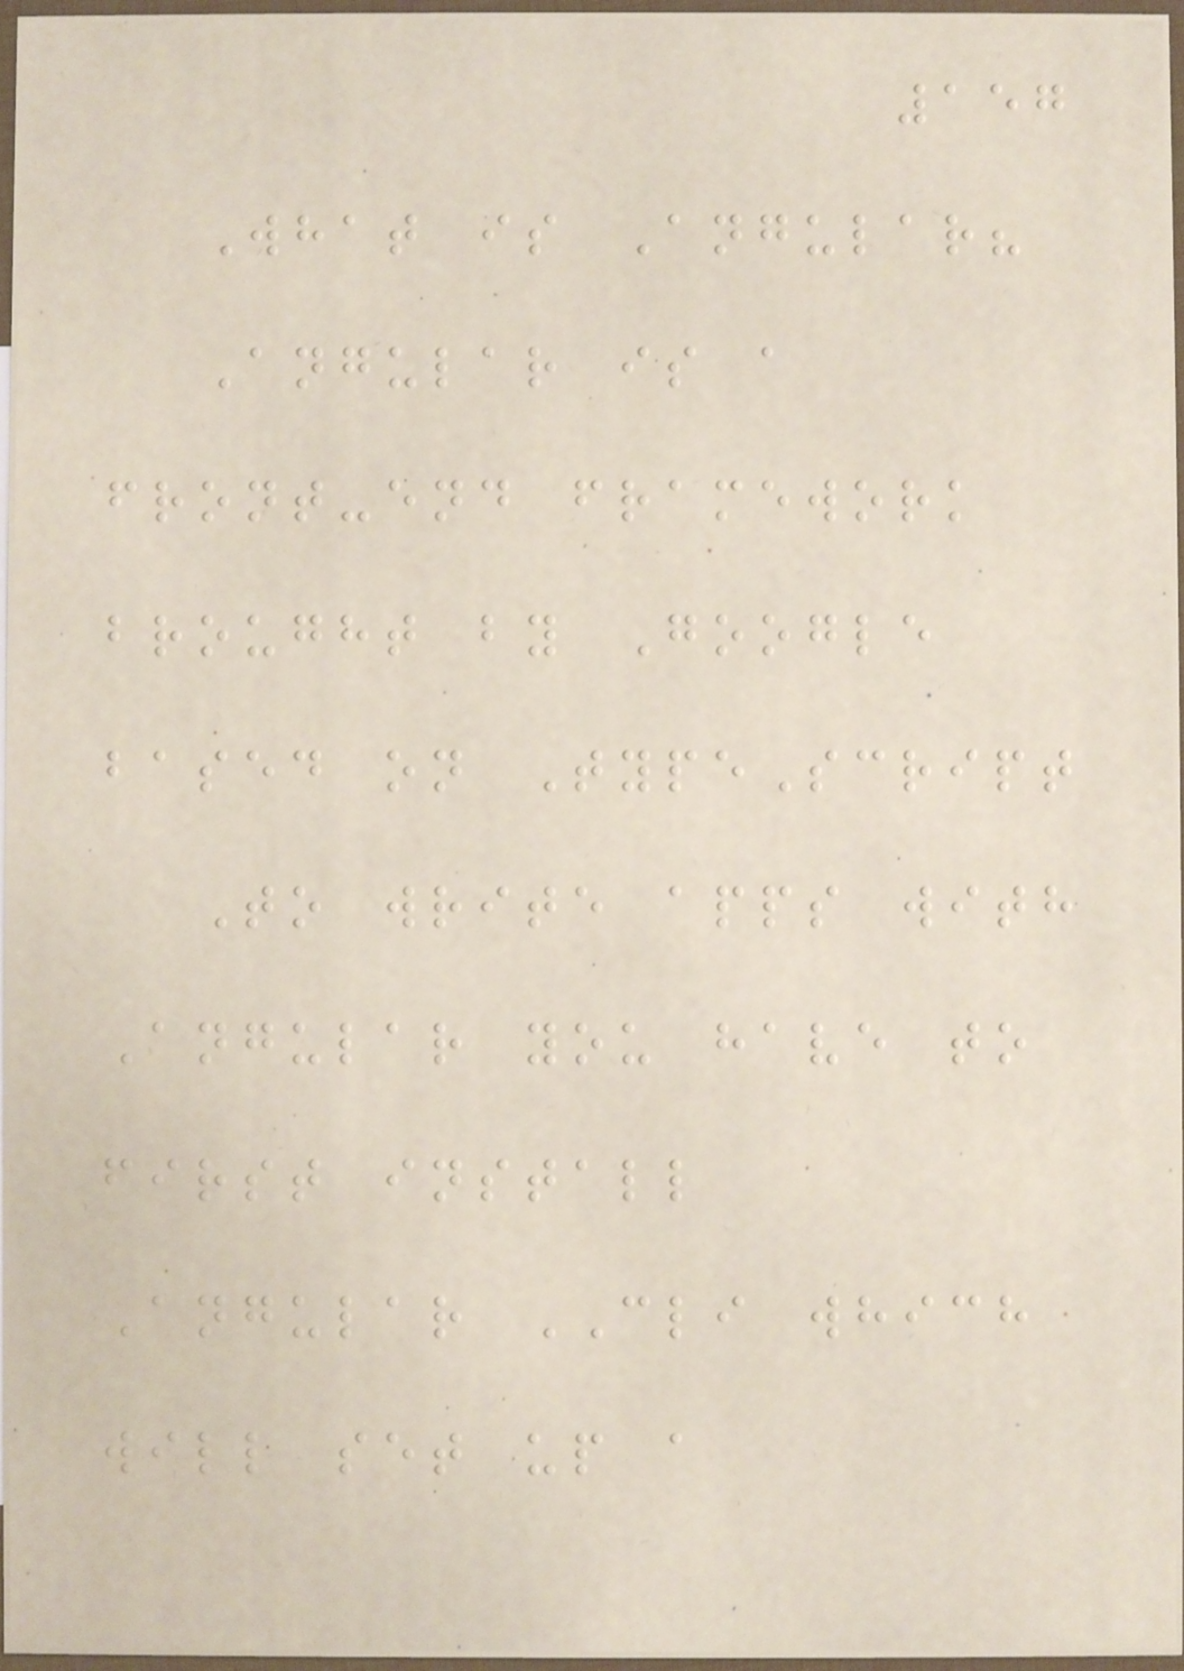157
What is Angular?
Angular is a
front-end framework
brought by Google
based on TypeScript
To write apps with
Angular you have to
first install
Angular CLI which
will set up a
